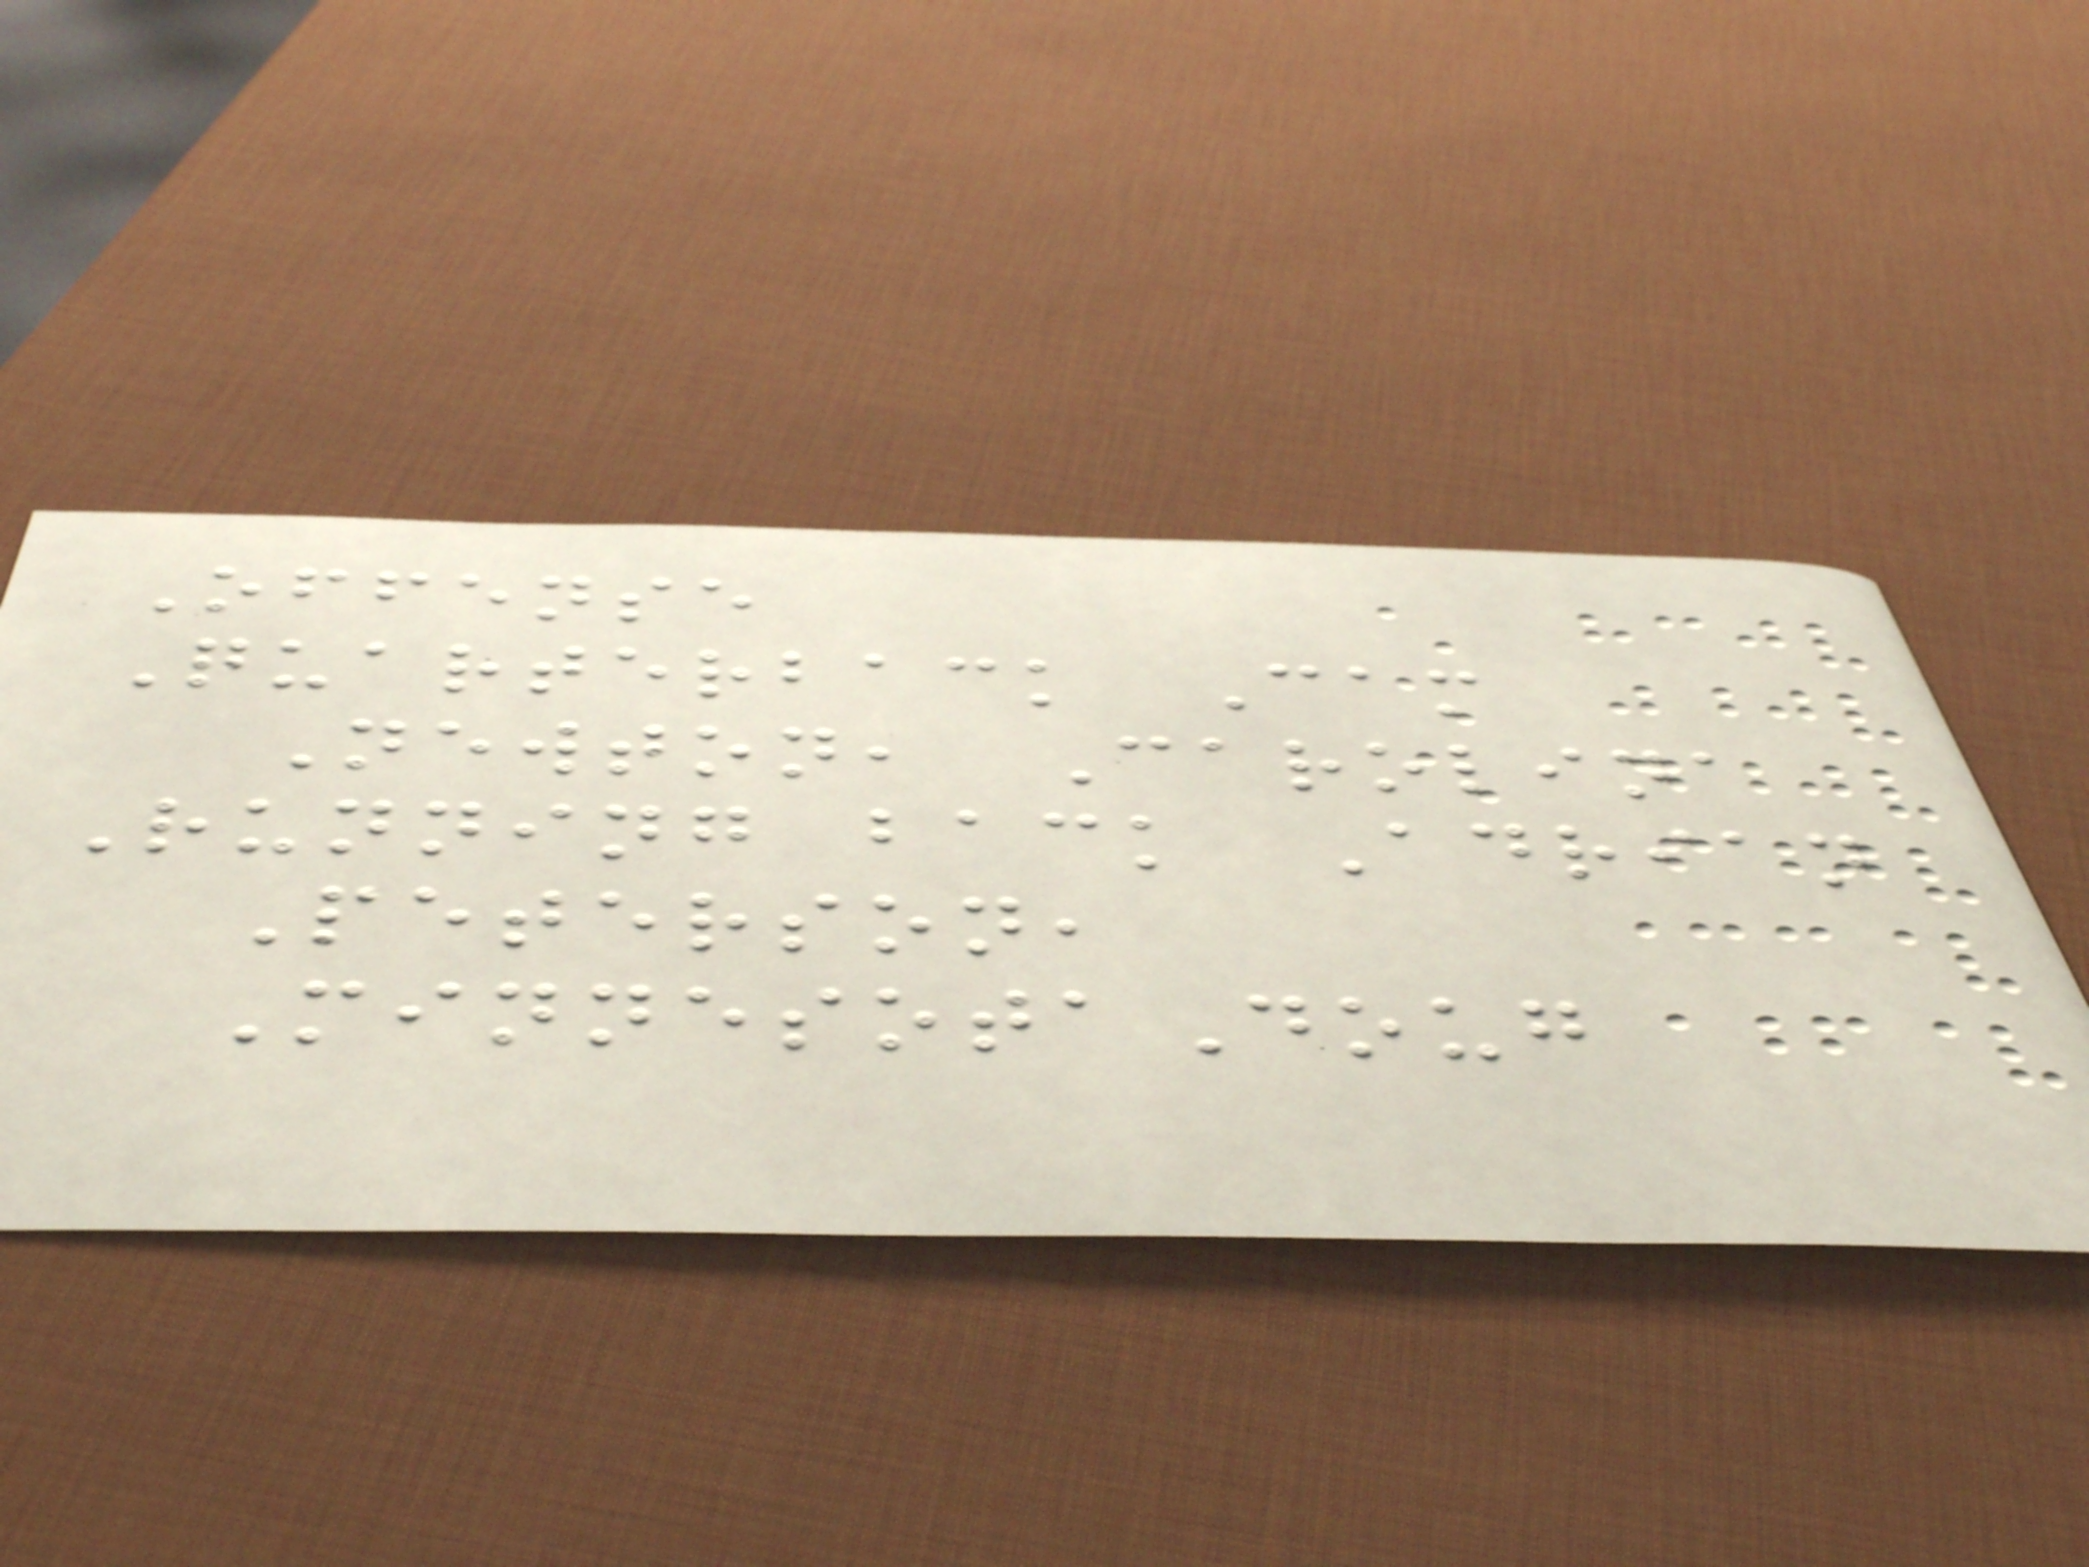Offense
Quarterback Cam
Newton, Carolina
Running back Adrian
Peterson,
MinnesotaDoug
